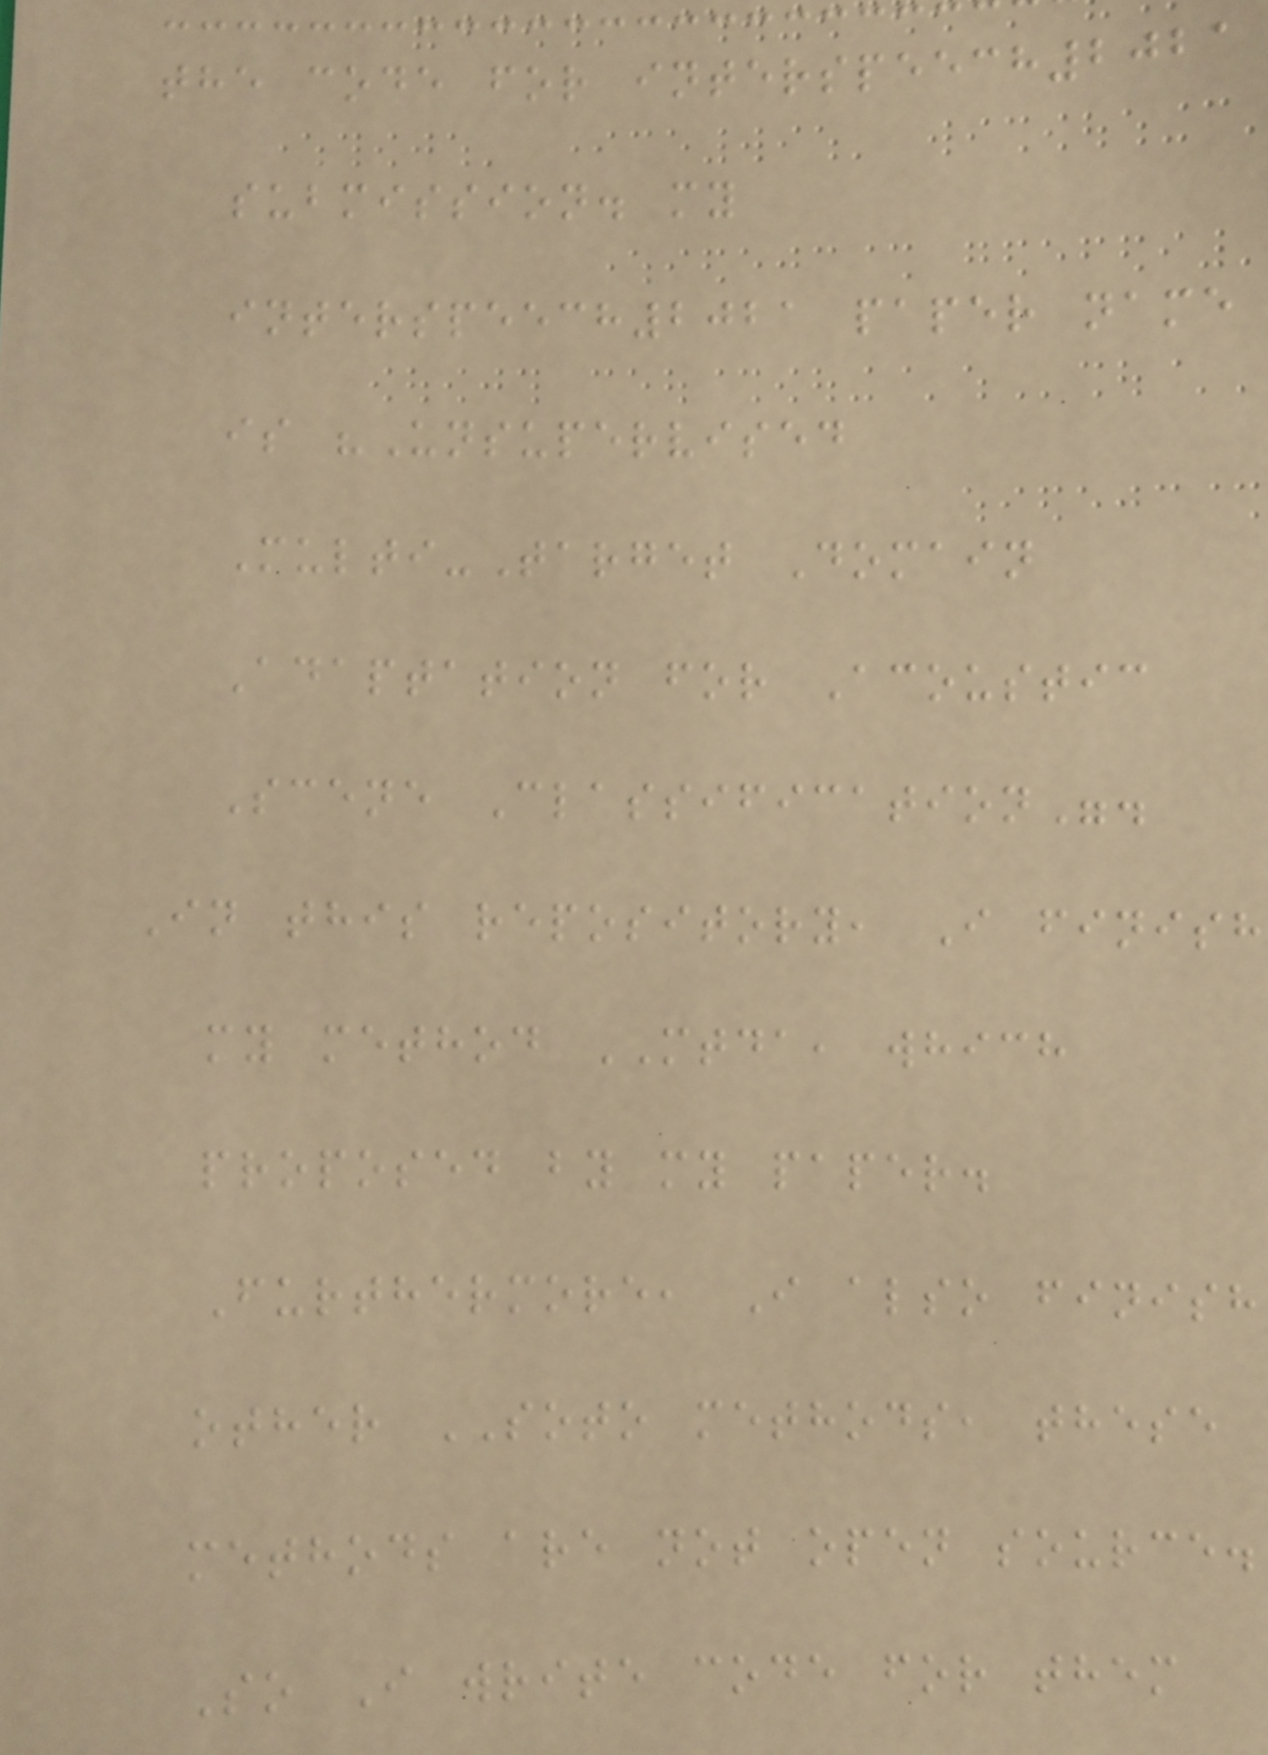the code for interspeech2021
submission. my
interspeech2021 paper name
is "Unsupervised
Multi-Target Domain
Adaptation for Acoustic
Scene Classification".
In this repository, I finish
my method MTDA, which
proposed by my paper.
Furthermore, I also finish
other SOTO methods, these
methods are not open source.
So I write code for them
